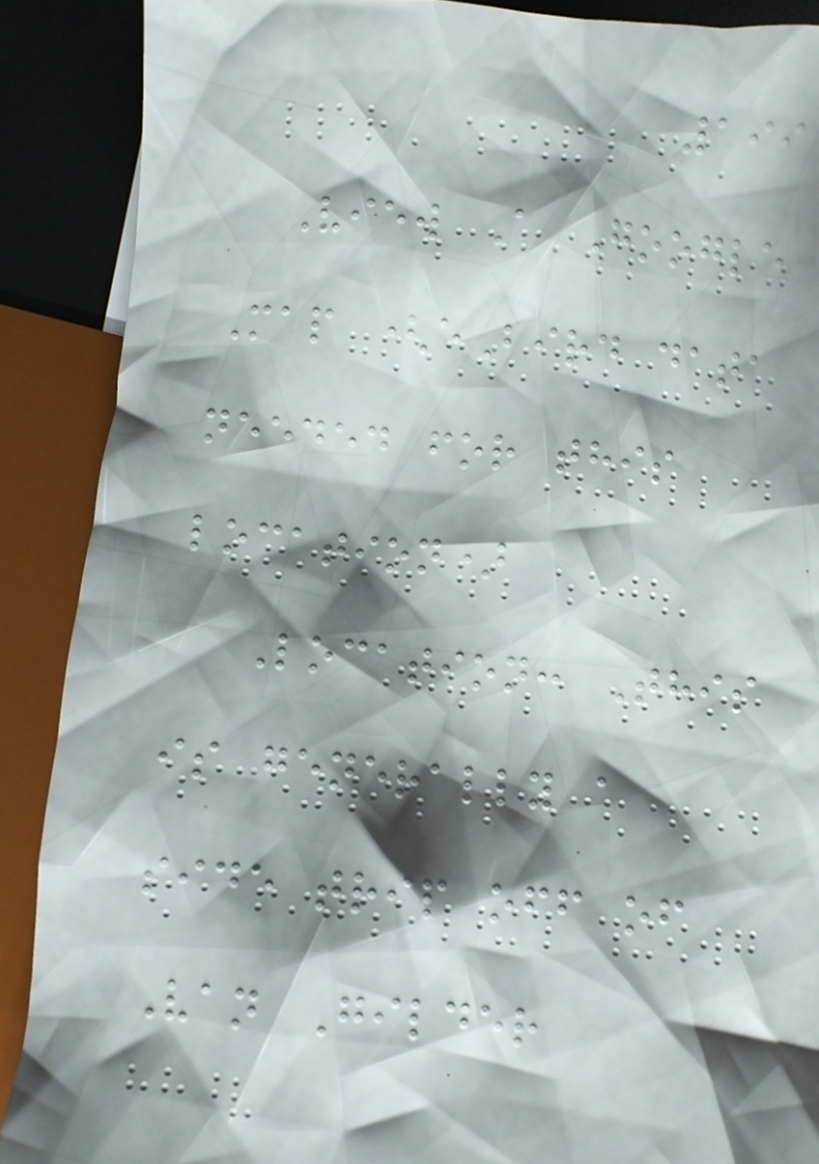199
View A Google
Map (eBird data
needed for this
location)
Location: This
is generally a
side trip off of
Van Gilder
